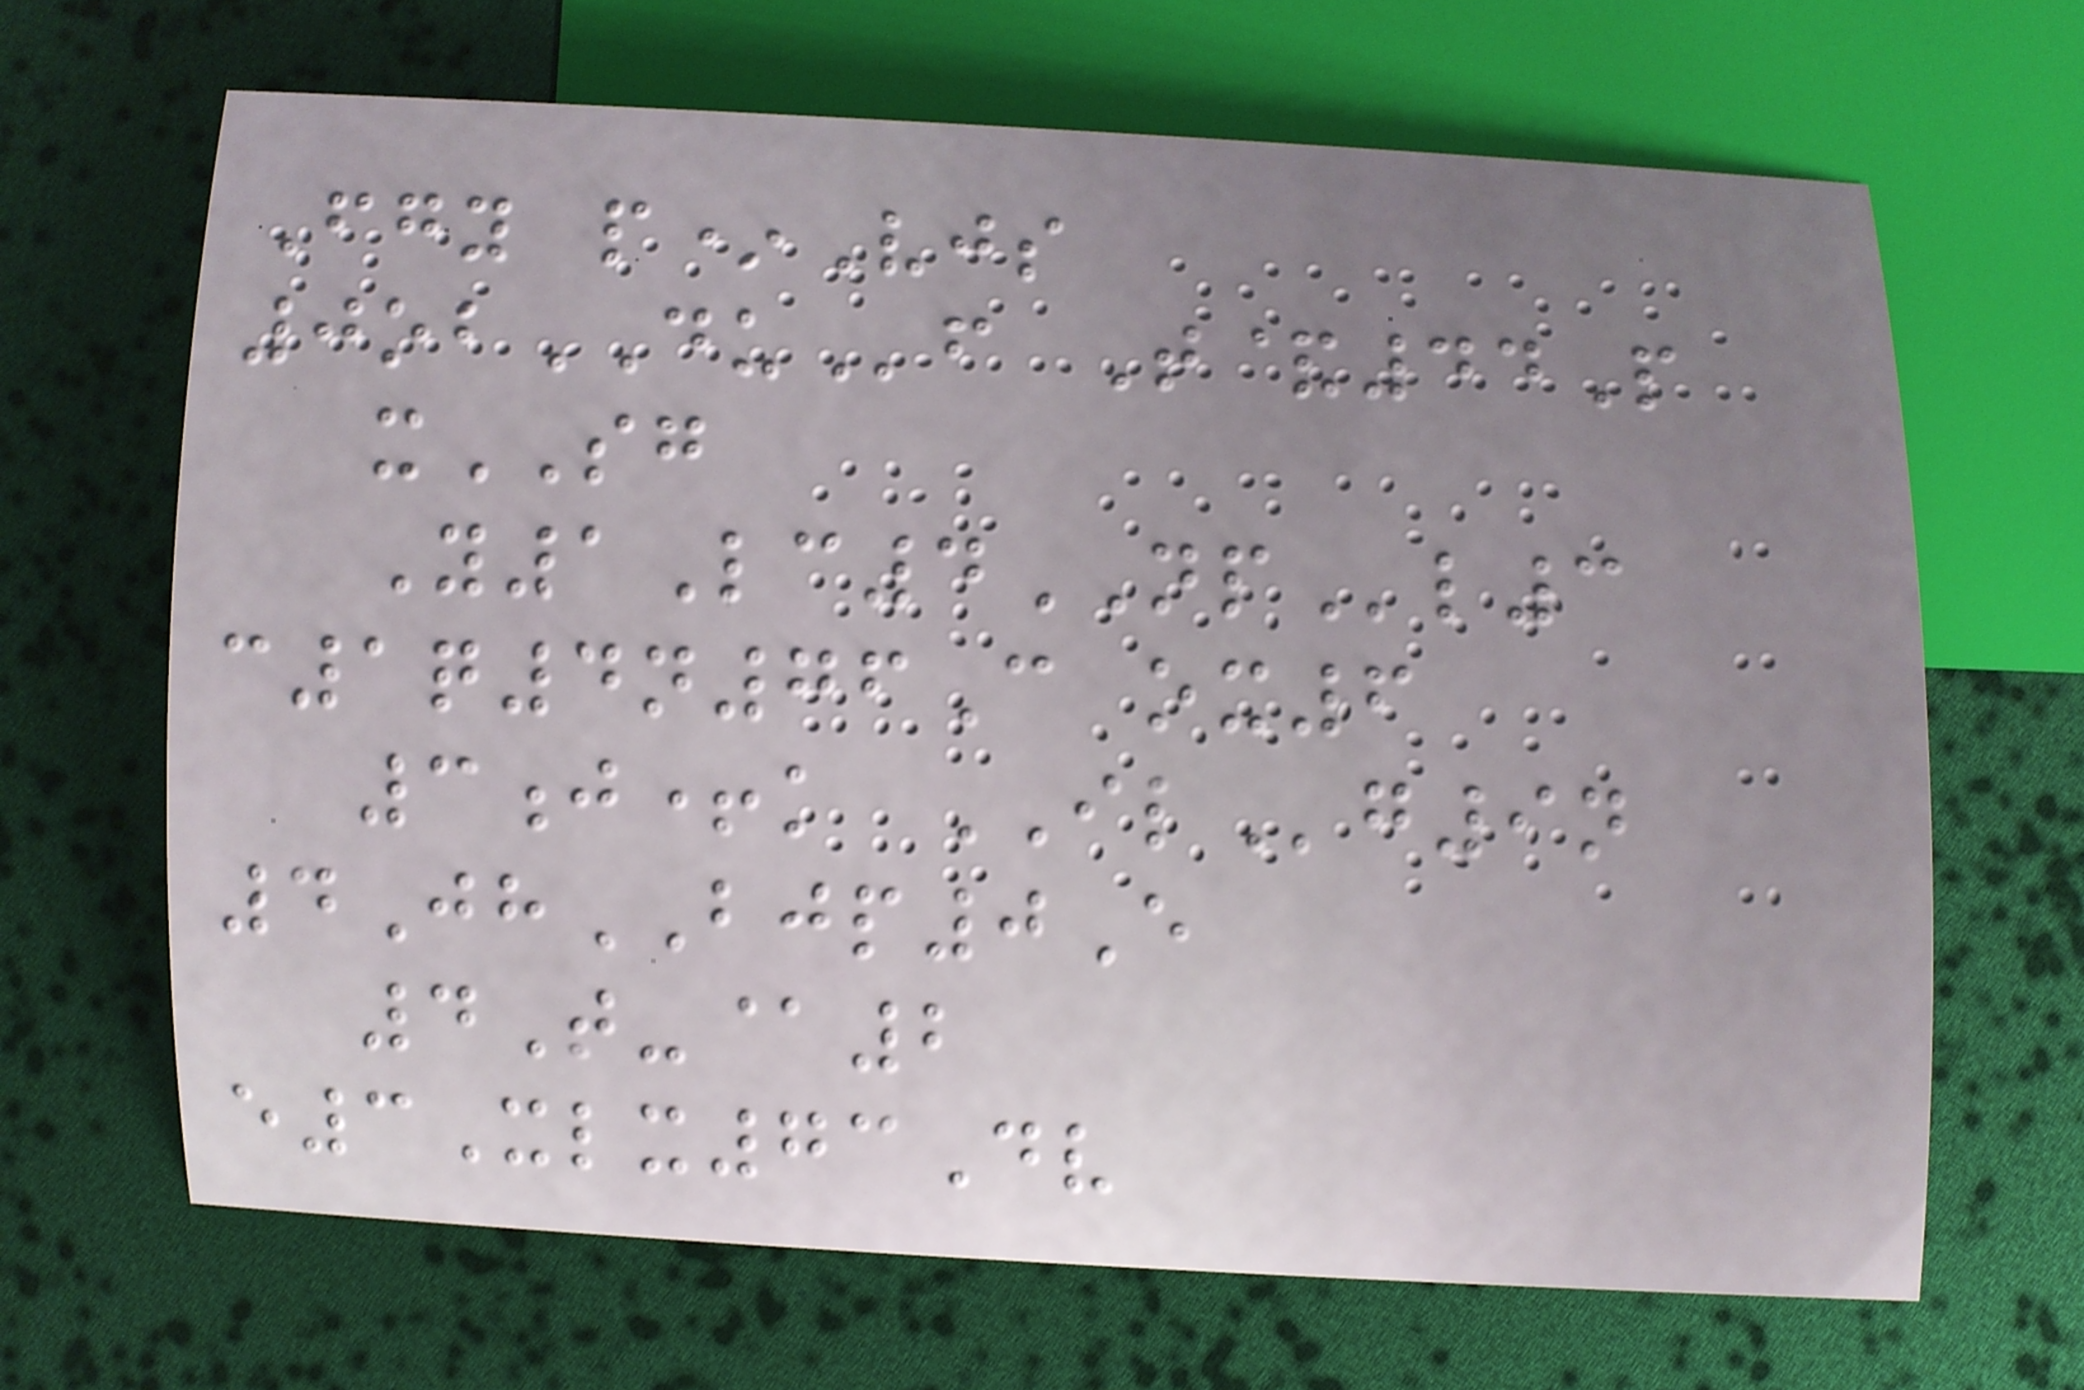Fgy p*Vjs
0obDUf T&44P
xSG
Y1Lc4NPl3
c1q4n76C ox6
3j+k ILg9n
4JhBJP0E
4T-@2
e3Xlx73Dv
